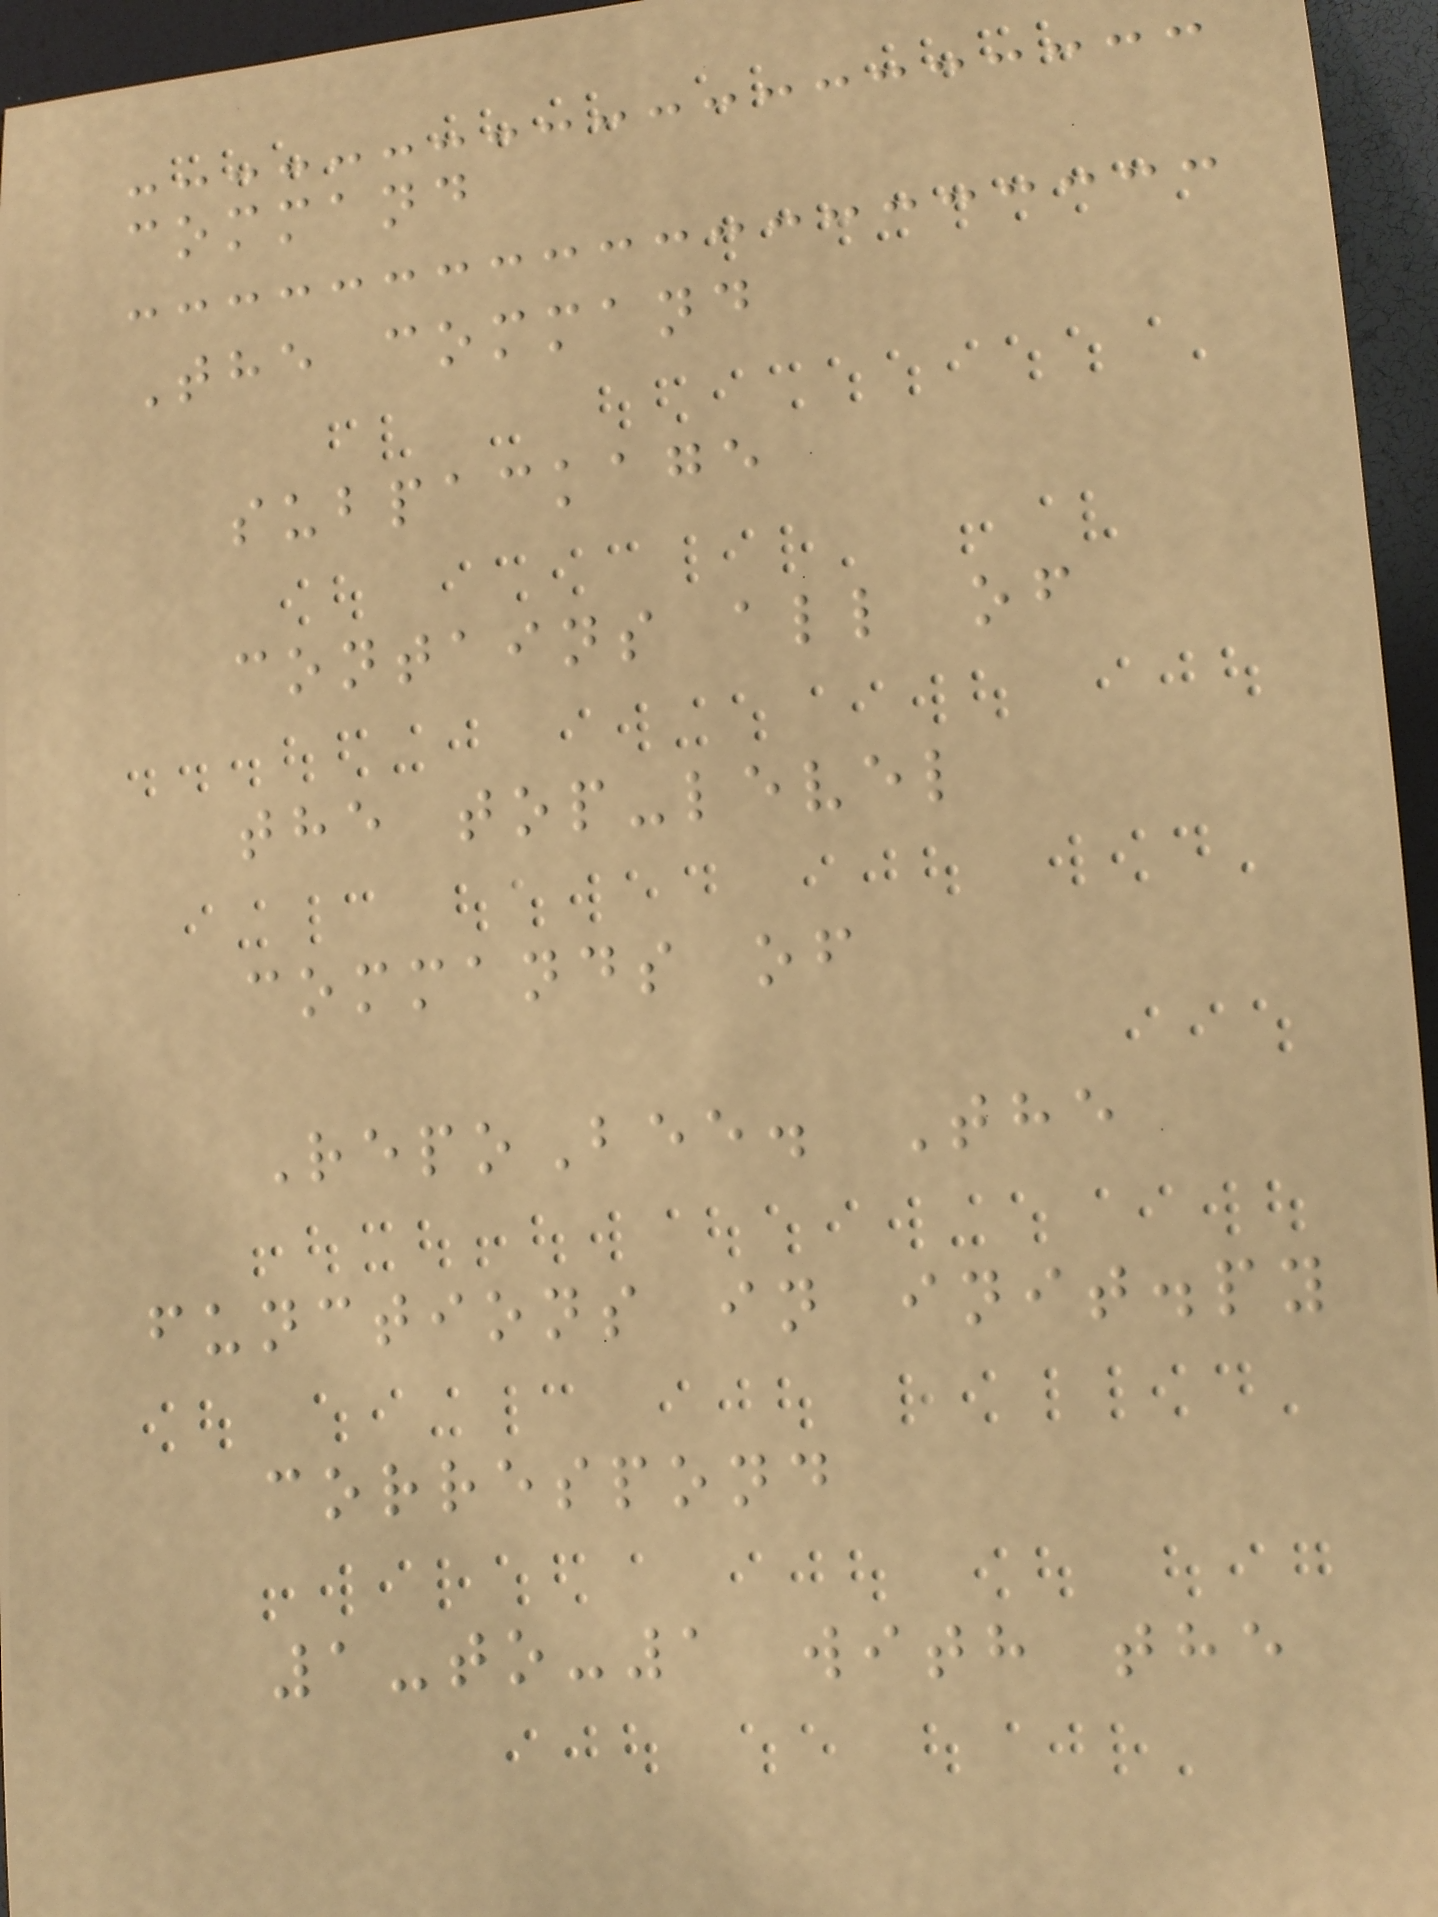command
The command
subpackage
contains all of
the top-level
commands of
RepoBee. The
functions in init.py
correspond
1-to-1 with the
